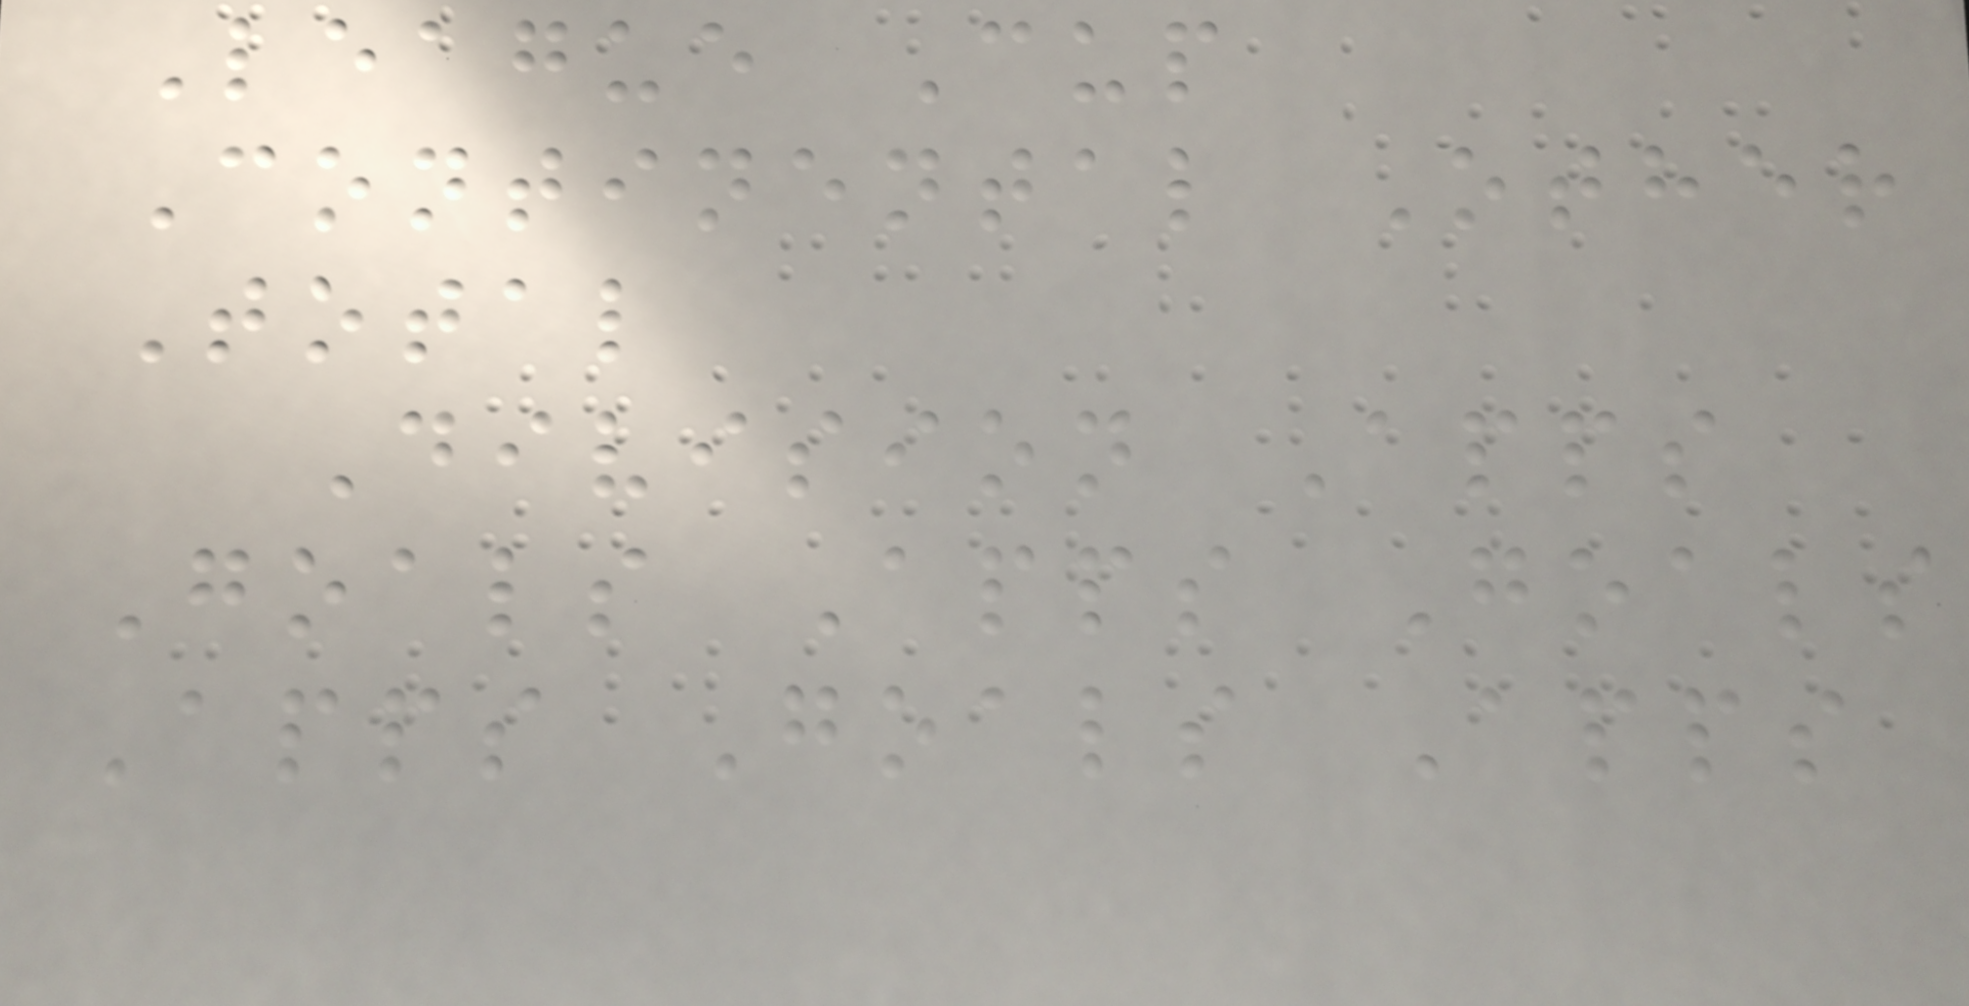League Cup
Continental Other
Total
Division Apps
Goals Apps Goals
Apps Goals Apps
